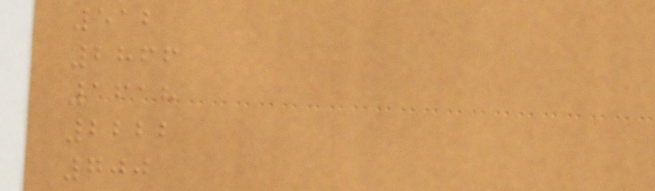512
2866
1618
2222
700
